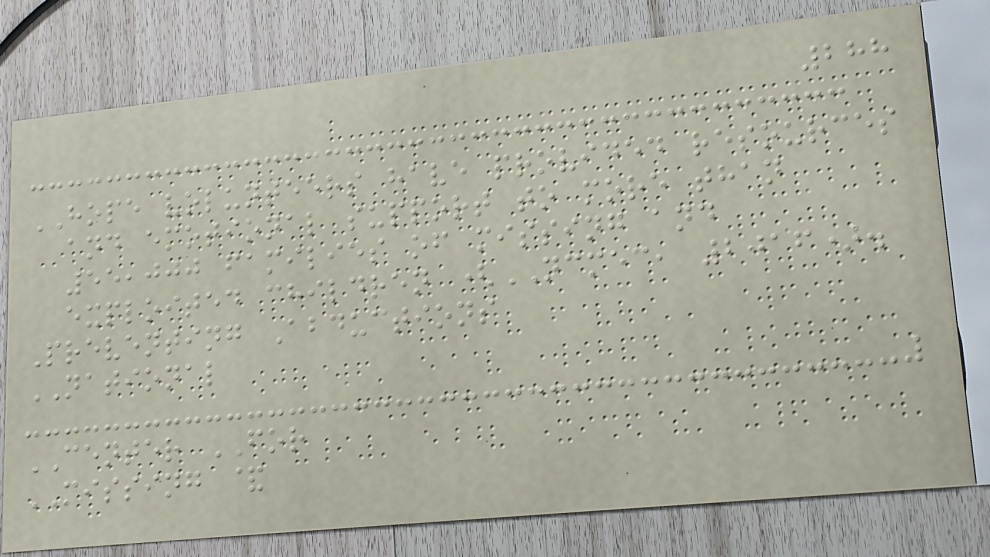288
HOPE volunteers have provided resources
and emotional support to more than
55,000 families of missing and
exploited children (NCMEC, 2016).
Preventing Abductions
NATIONAL
CENTER FOR
MISSING &
